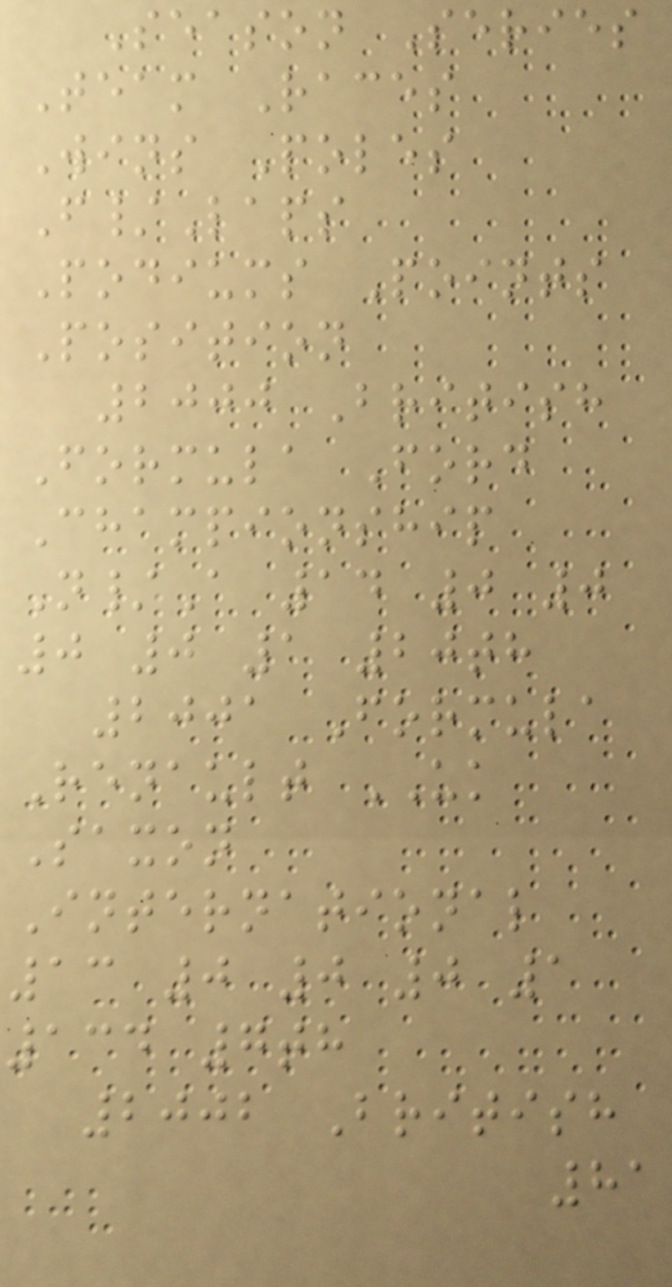Season Series
Team Races
Wins Poles
F/Laps
Podiums Points
Position
2000 British
Formula Ford
Championship
N/A 14 0 0
0 0 1 20th
2001 Formula
Renault UK
Saxon
International
13 0 0 0 1
134 7th
2002 British
81
